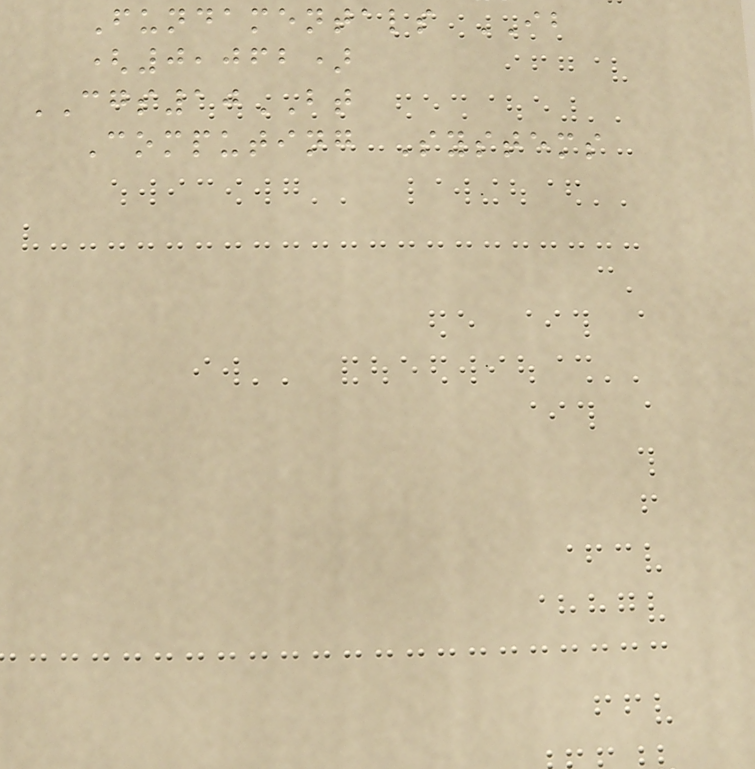Fundamentals IB
(0,062)
CGS10BT
Computing Systems
